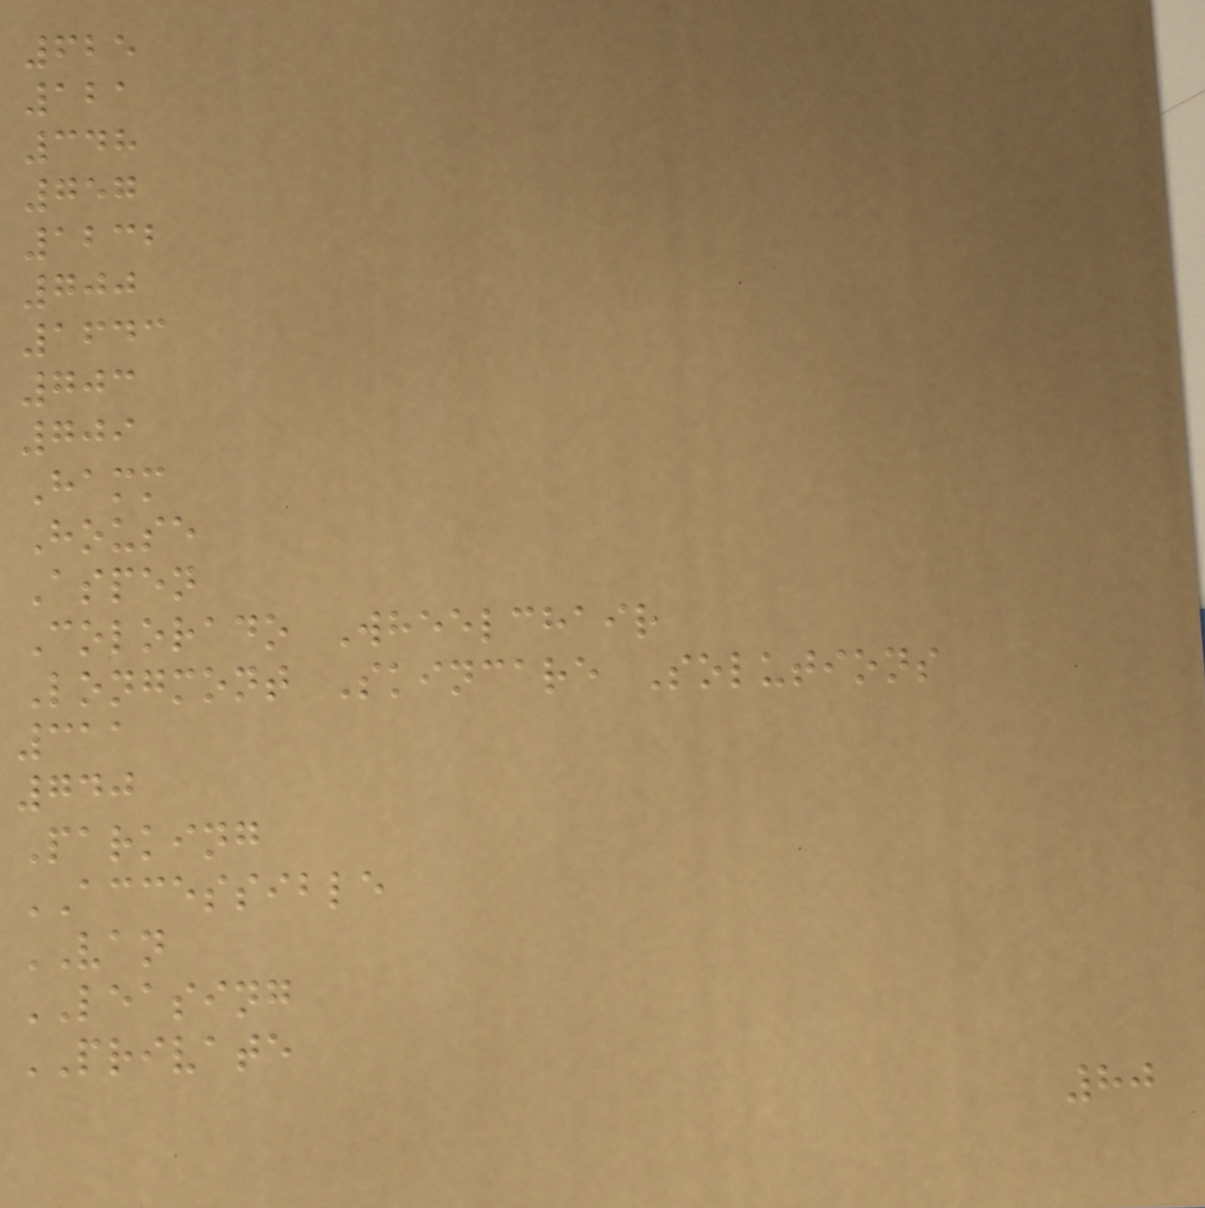625
121
348
757
1232
700
1643
703
709
Hamm
House
Aspen
Colorado Wheelchair
Longmont Skincare Solutions
311
740
Parking
ACCESSIBLE
VAN
LEASING
PRIVATE
80
